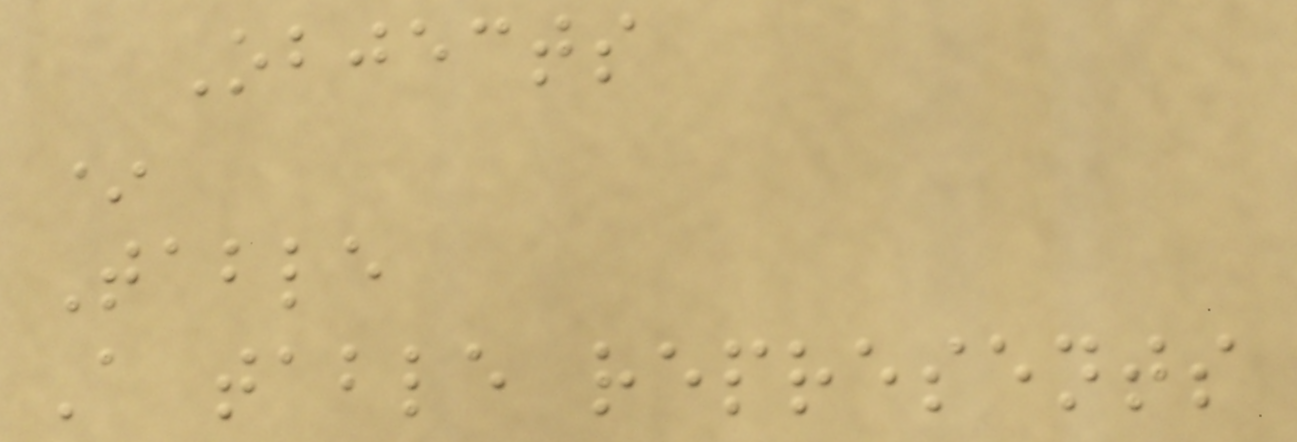Objects
*
Table
A table represents
